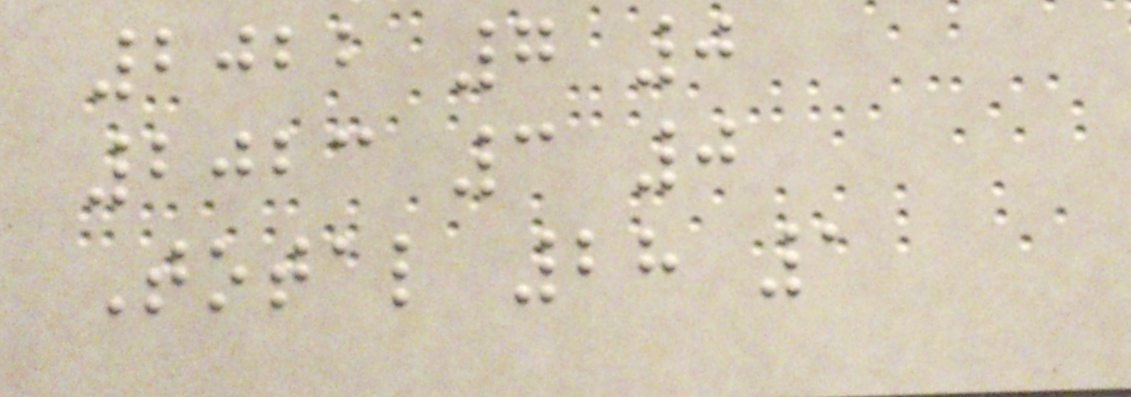2022 7 0
2023 3 0
Total 28 1
